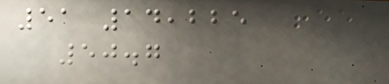51 14,225
50.7
